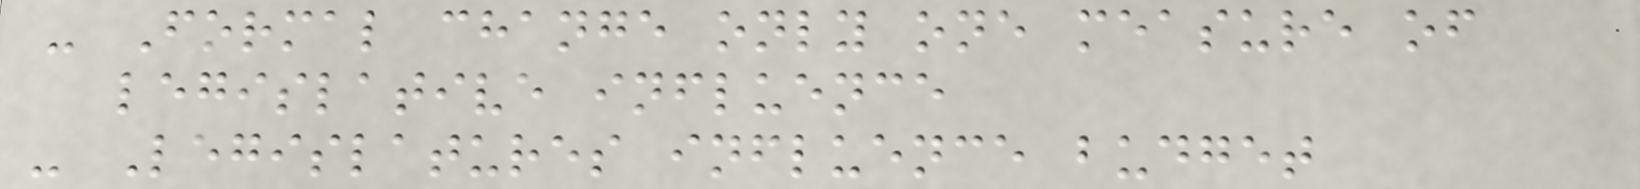- Formal change only one measure of
legislative influence
- Legislatures influence budget
